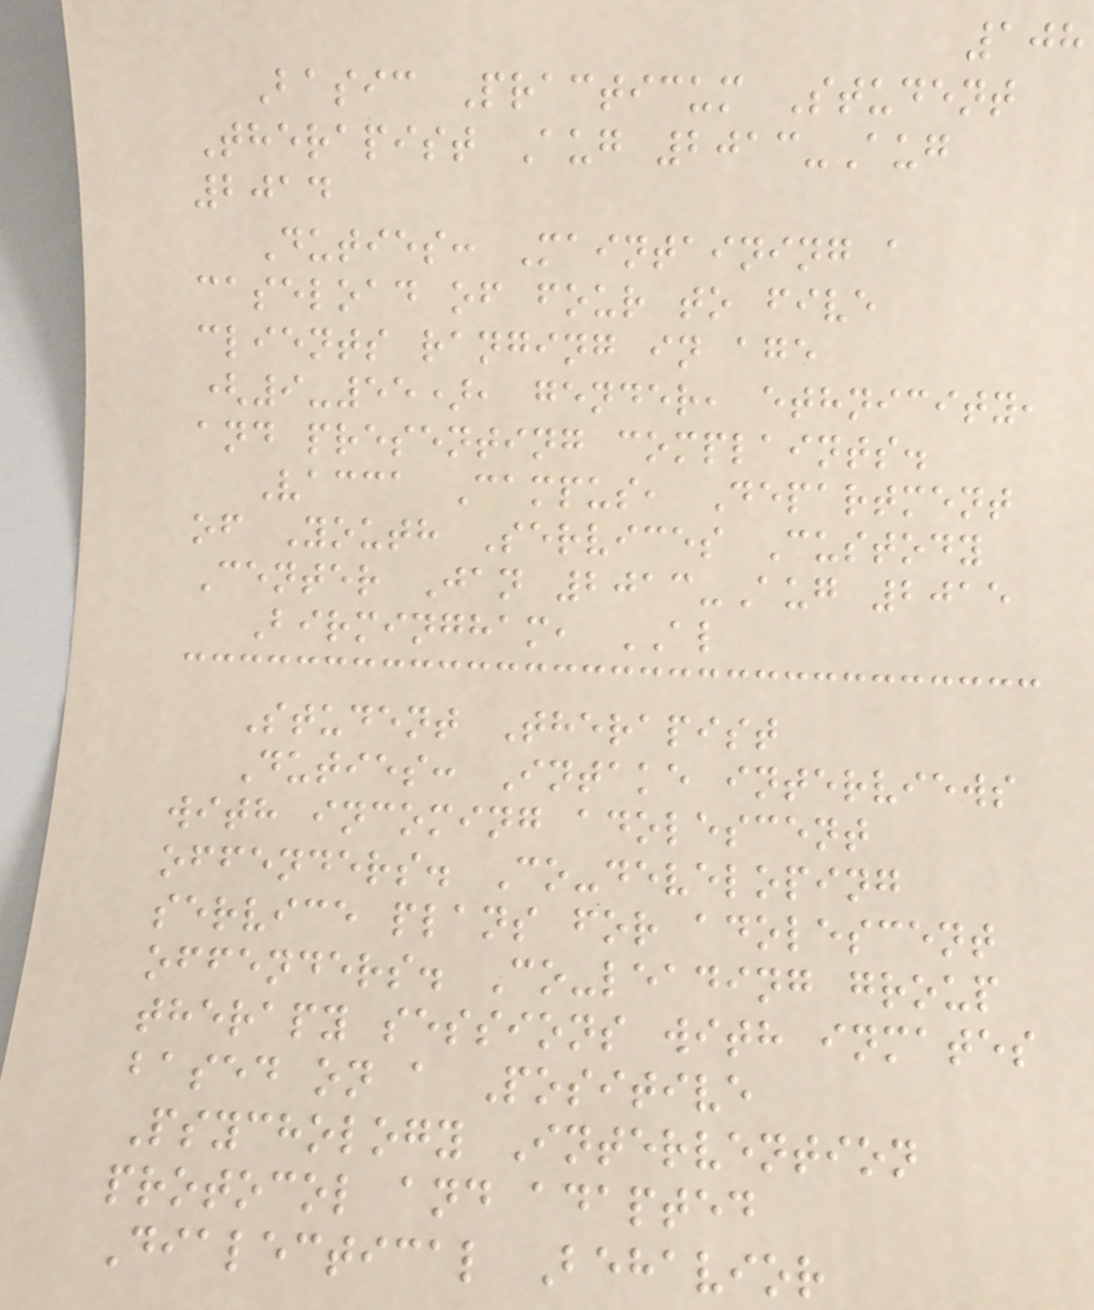108
Basic Practicum Student
Therapist Aug 2013-Aug
2014
Duties: Maintaining a
caseload of four to five
clients ranging in age
(9-55), gender, ethnicity,
and presenting complaints.
Vacca Campus, Department
of Youth Services Custody
Center Jan 2013-Aug 2015
Birmingham, AL
Student Therapist
Duties: Intake interviews
with incoming adolescent
offenders. Co-developing
service plans for adolescent
offenders. Co-leading group
therapy sessions with inmates
based on a Positive
Psychology Intervention
protocol and adapted
Dialectical Behavior
